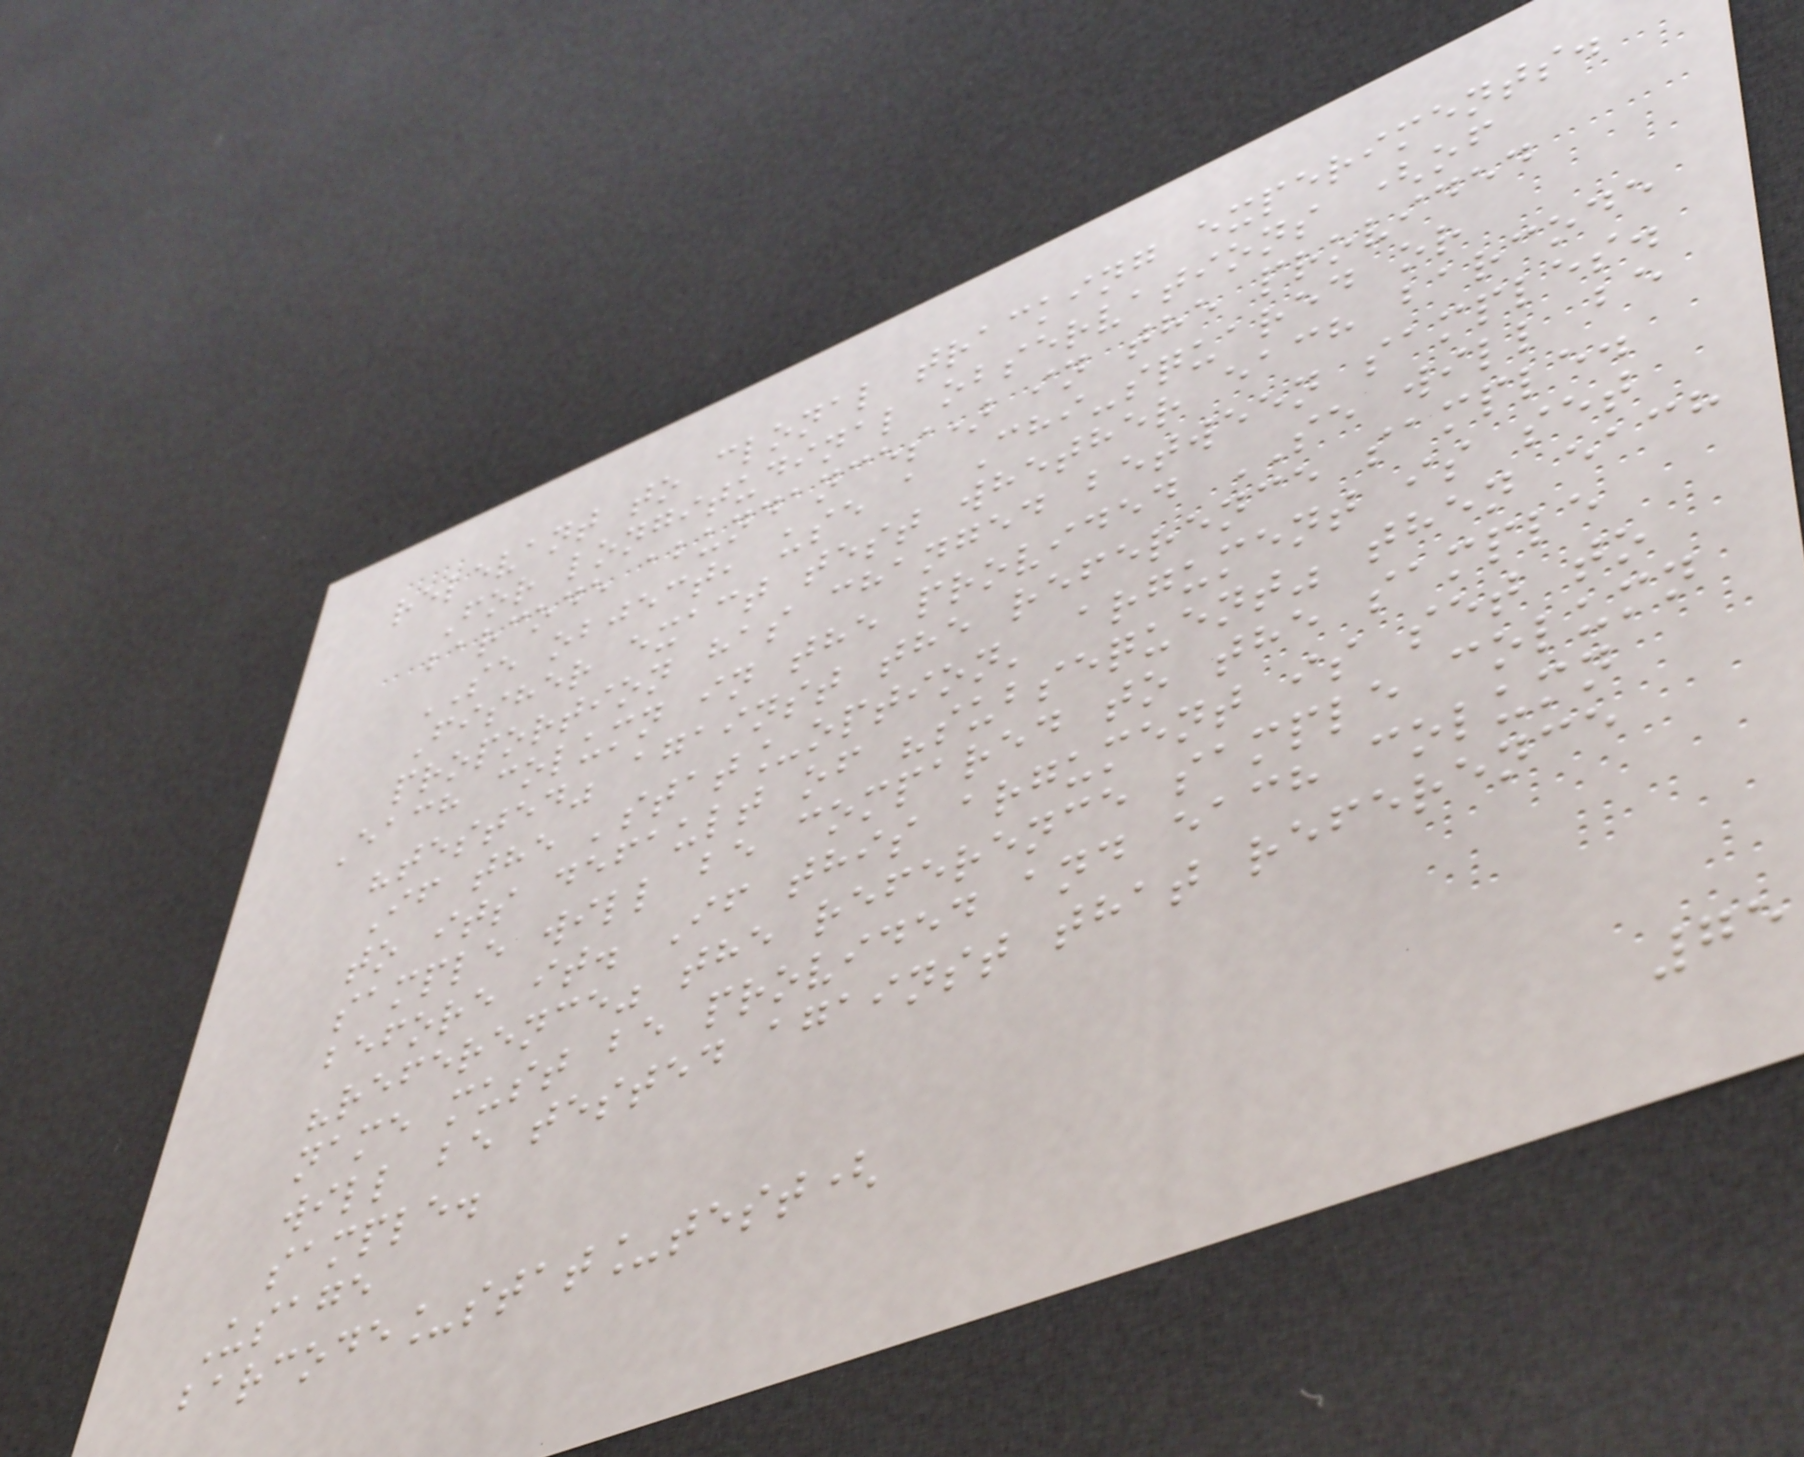relevant to clonal tracking experiments.
For longitudinal observations (of
barcode abundances) in the provided
SE object, use a Chi-squared or
Fisher exact test whether each barcode
proportion has changed between samples.
Each column in the provided SE will be
"tested" against the reference sample.
If the 'stat_option' argument is set
to its default of "subsequent" then each
sample will be compared to the sample
before it. If this argument is set to
"reference" the reference sample column
name must be provided and each column
will be tested against that reference
sample.
Usage
barcode_stat_test(
75
